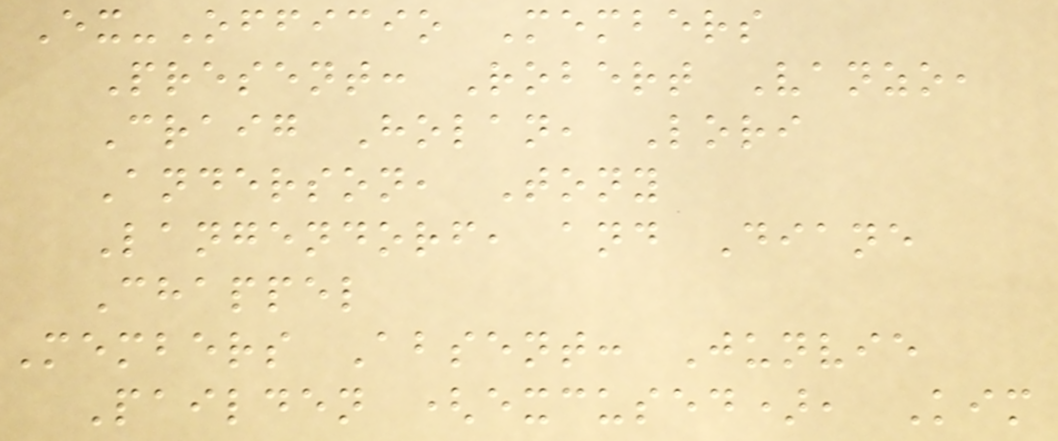Ex-Officio Members
Present: Robert Vanzo,
Craig Holan, Lori
Anderson, Tony
Langendorf, and Diane
Chappel
Members Absent: Junvie
Pailden (excused), Kim
